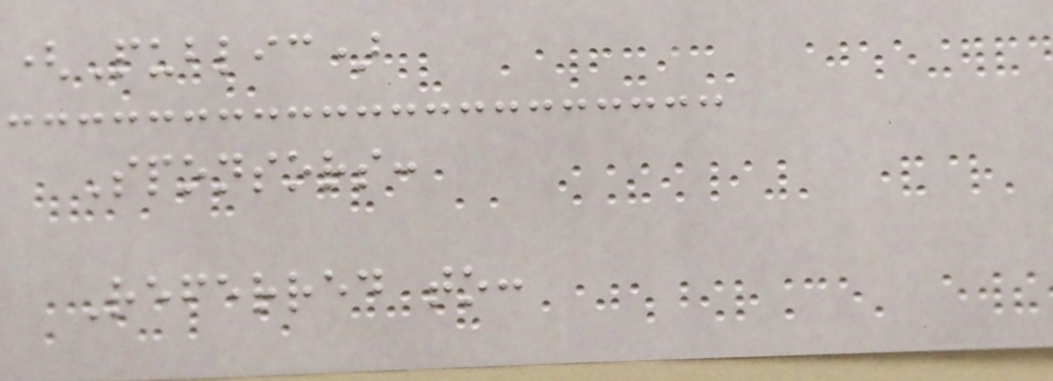(Public)
Sponsors:
Referred to:
